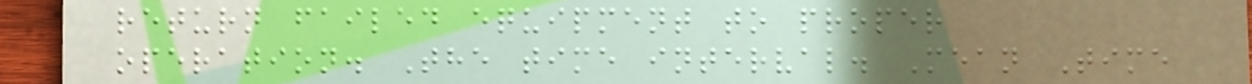return failed equipment to proper
operation. The time interval. Mean Time
